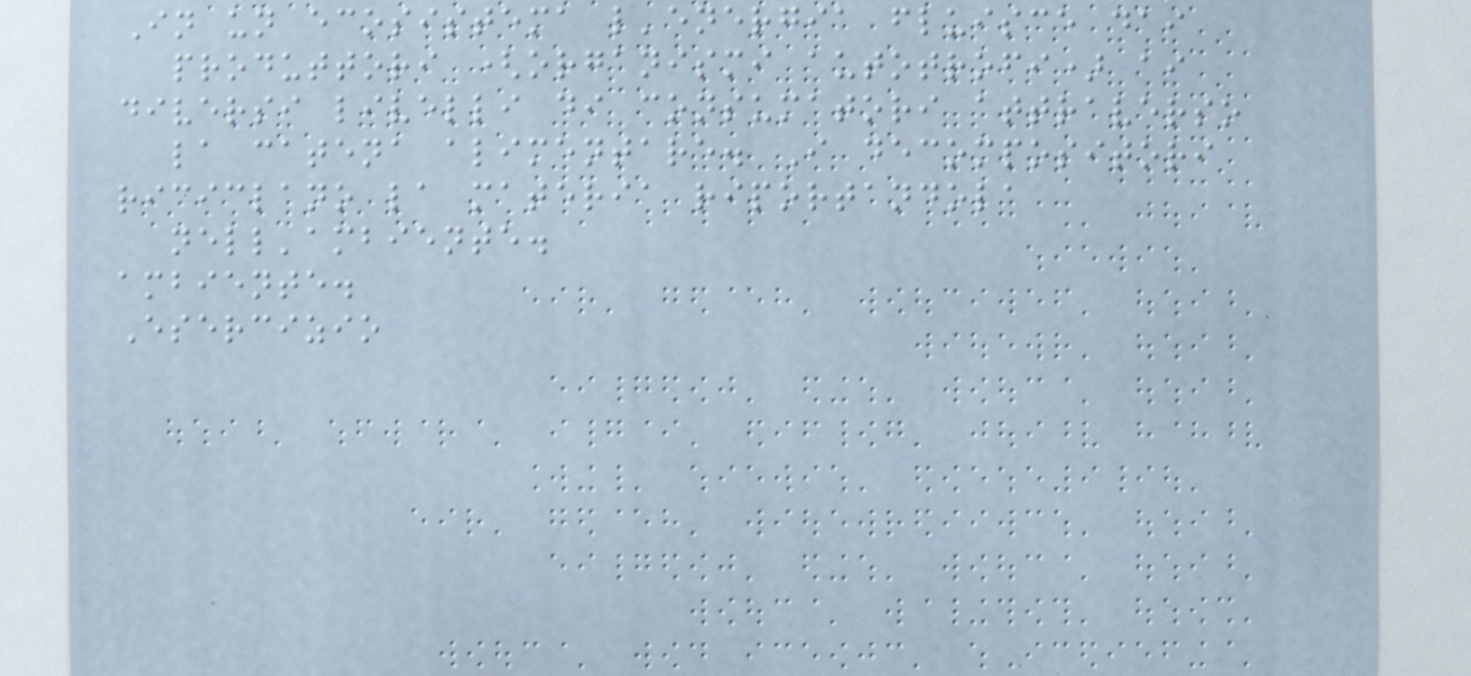In un ecosistema l'energia fluisce dai
produttori (organismi autotrofi) ai
diversi livelli di consumatori attraverso
la catena alimentare. I decompositori
riciclano la materia riportandola
nell'ambiente.
ambiente.
Esercizio
